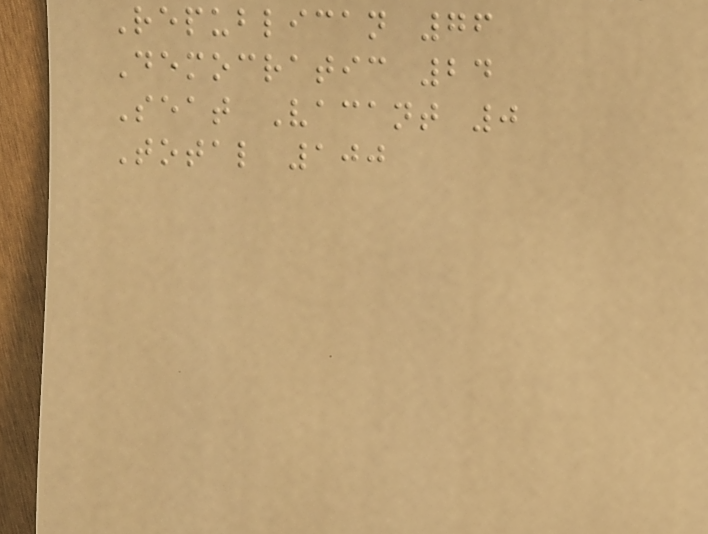Republican 76
Democratic 24
Seat Vacant 0
Total 100
